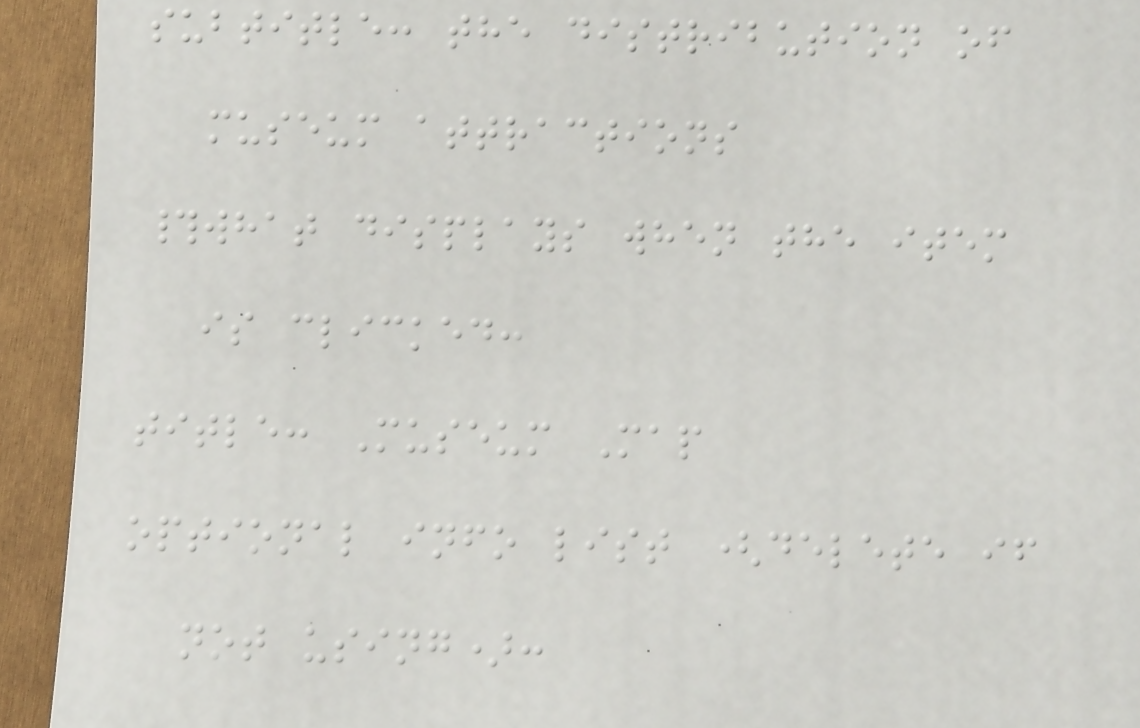subtitle: the distribution of
museum attractions
#what displays when the item
is clicked:
title: Museum Map
optional info list (delete if
not using):
